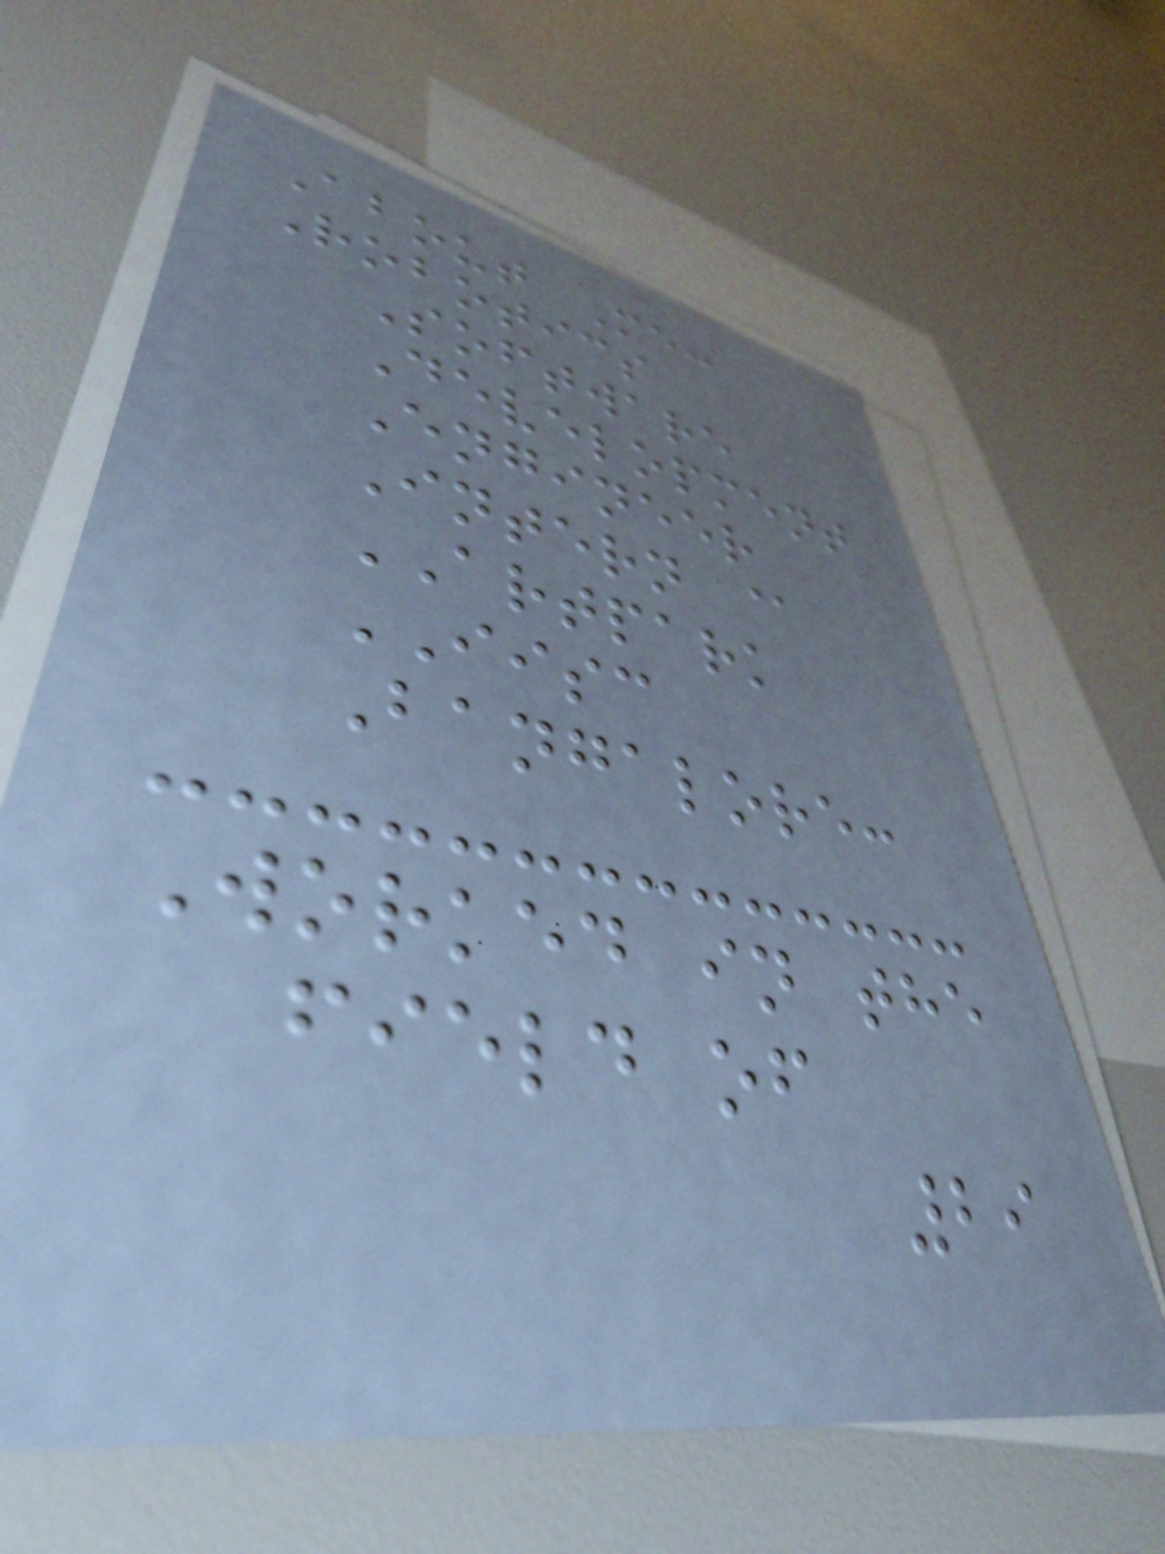About Me:
Robotics
Software
Development
Engineer
Intern @
ARTPARK
IISC
Bangalore:
Worked in the
field of
29
